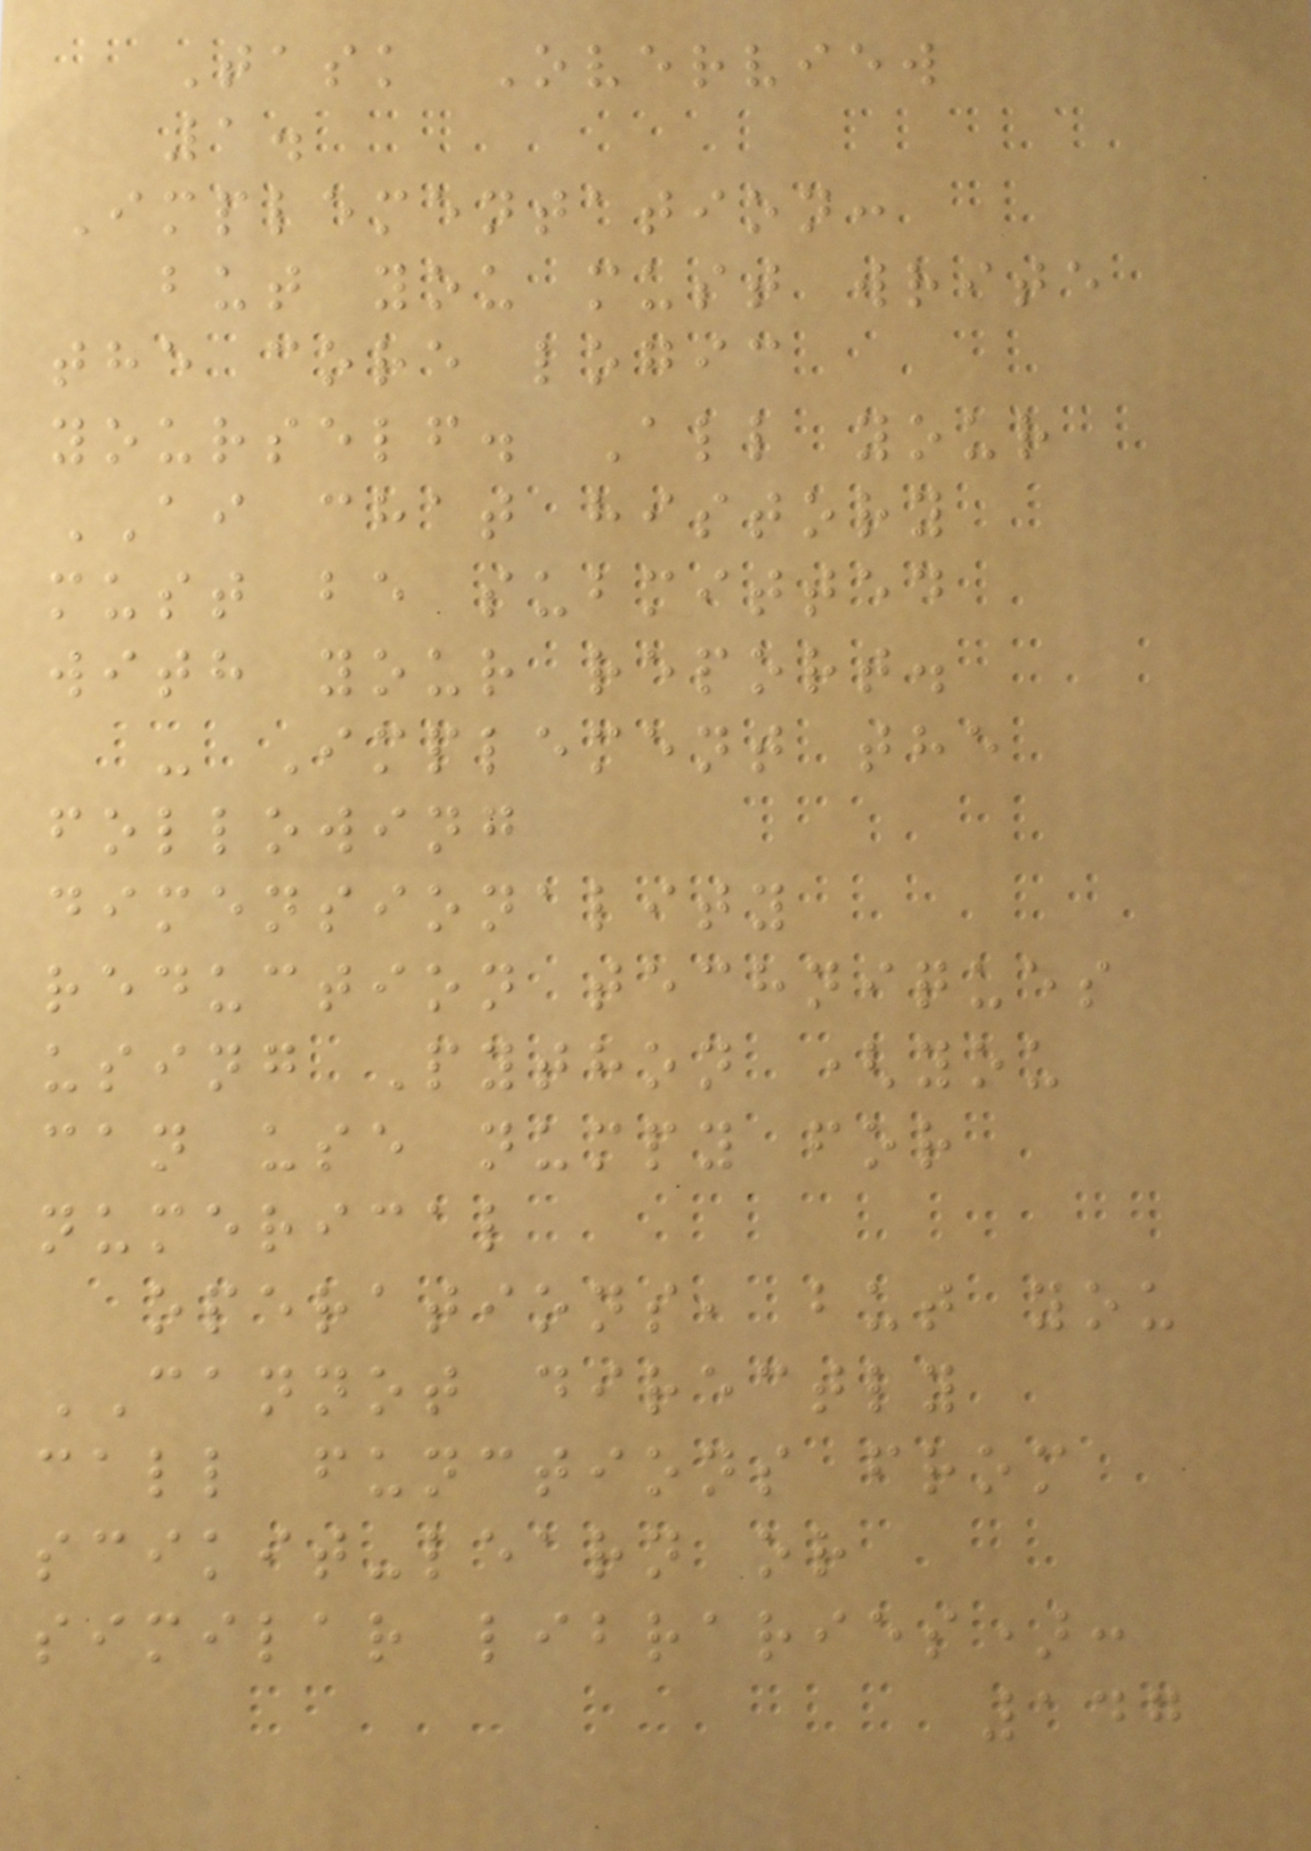Task Overview
1.
Implementation:
but you must write
the core logic
yourself. All your
AI chat history
must be submitted
with your report.
- Implement the
following
dimensionality
reduction techniques
using Python (you
can use numpy for
numerical
operations, but you
CANNOT directly
call functions from
scikit-learn or
similar libraries):
147
